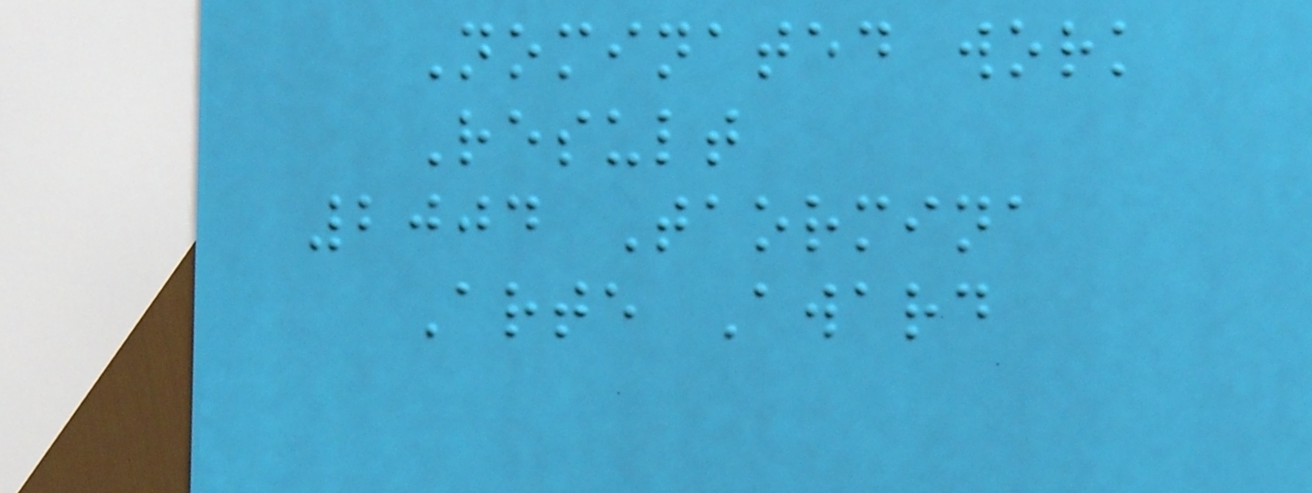Nominated work
Result
2004 Taormina
Arte Award
